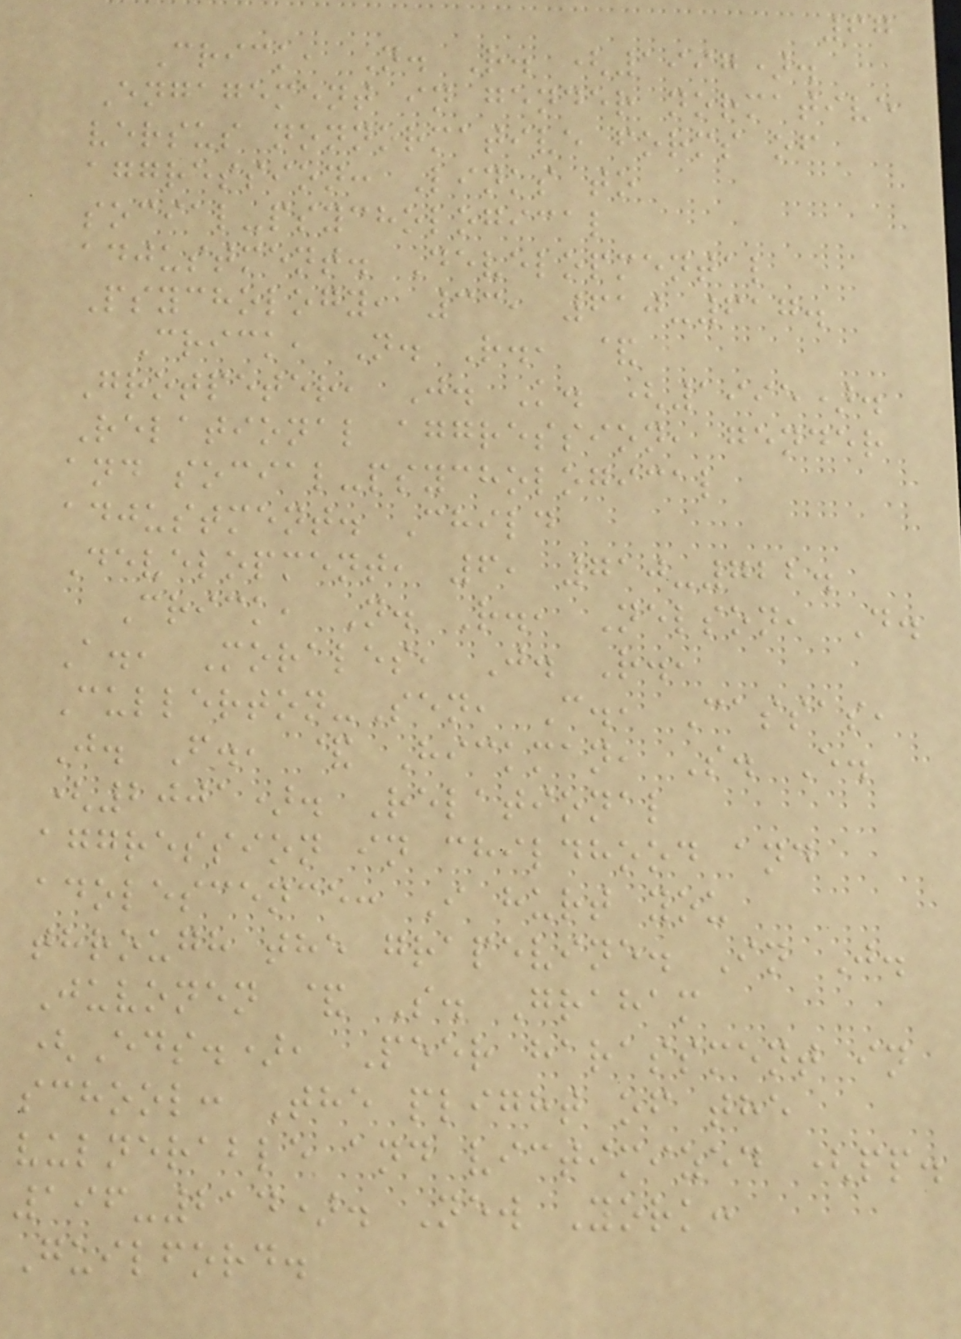67
Crick, N. R. (1997).
Engagement in gender normative
versus nonnormative forms of
aggression: Links to
social-psychological
adjustment. Developmental
Psychology, 33, 610-617.
Crick, N. R., &
Grotpeter, J. K. (1995).
Relational aggression, gender
and social-psychological
adjustment. Child
Development, 6, 710-722.
Crick, N. R., Nelson, D.
A., Morales, J. R.,
Cullerton-Sen, C., Cassas,
J. F., & Hickman, S. E.
(2001). Relational
aggression in childhood and
adolescence: I hurt you
through the grapevine. In J.
Juvonen & S. Graham
(Eds.), Peer harassment in
school: The plight of the
vulnerable and victimized (pp.
196-214). New York:
Guilford.
